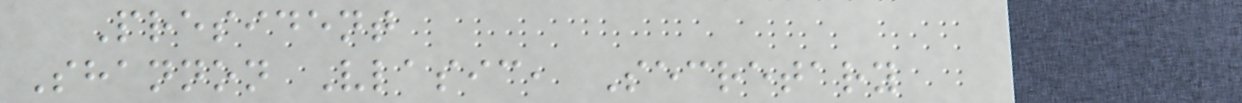President
Shannon Vlasic, Secretary
